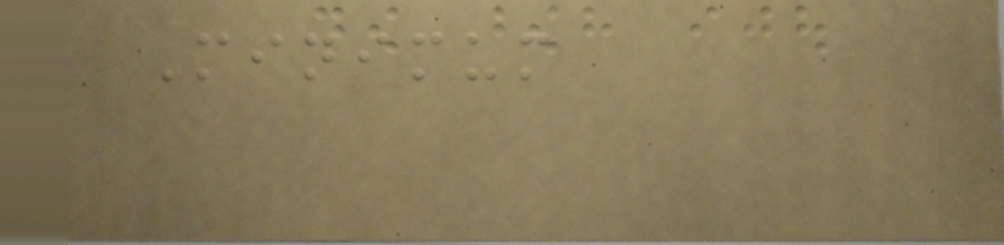Minimum
